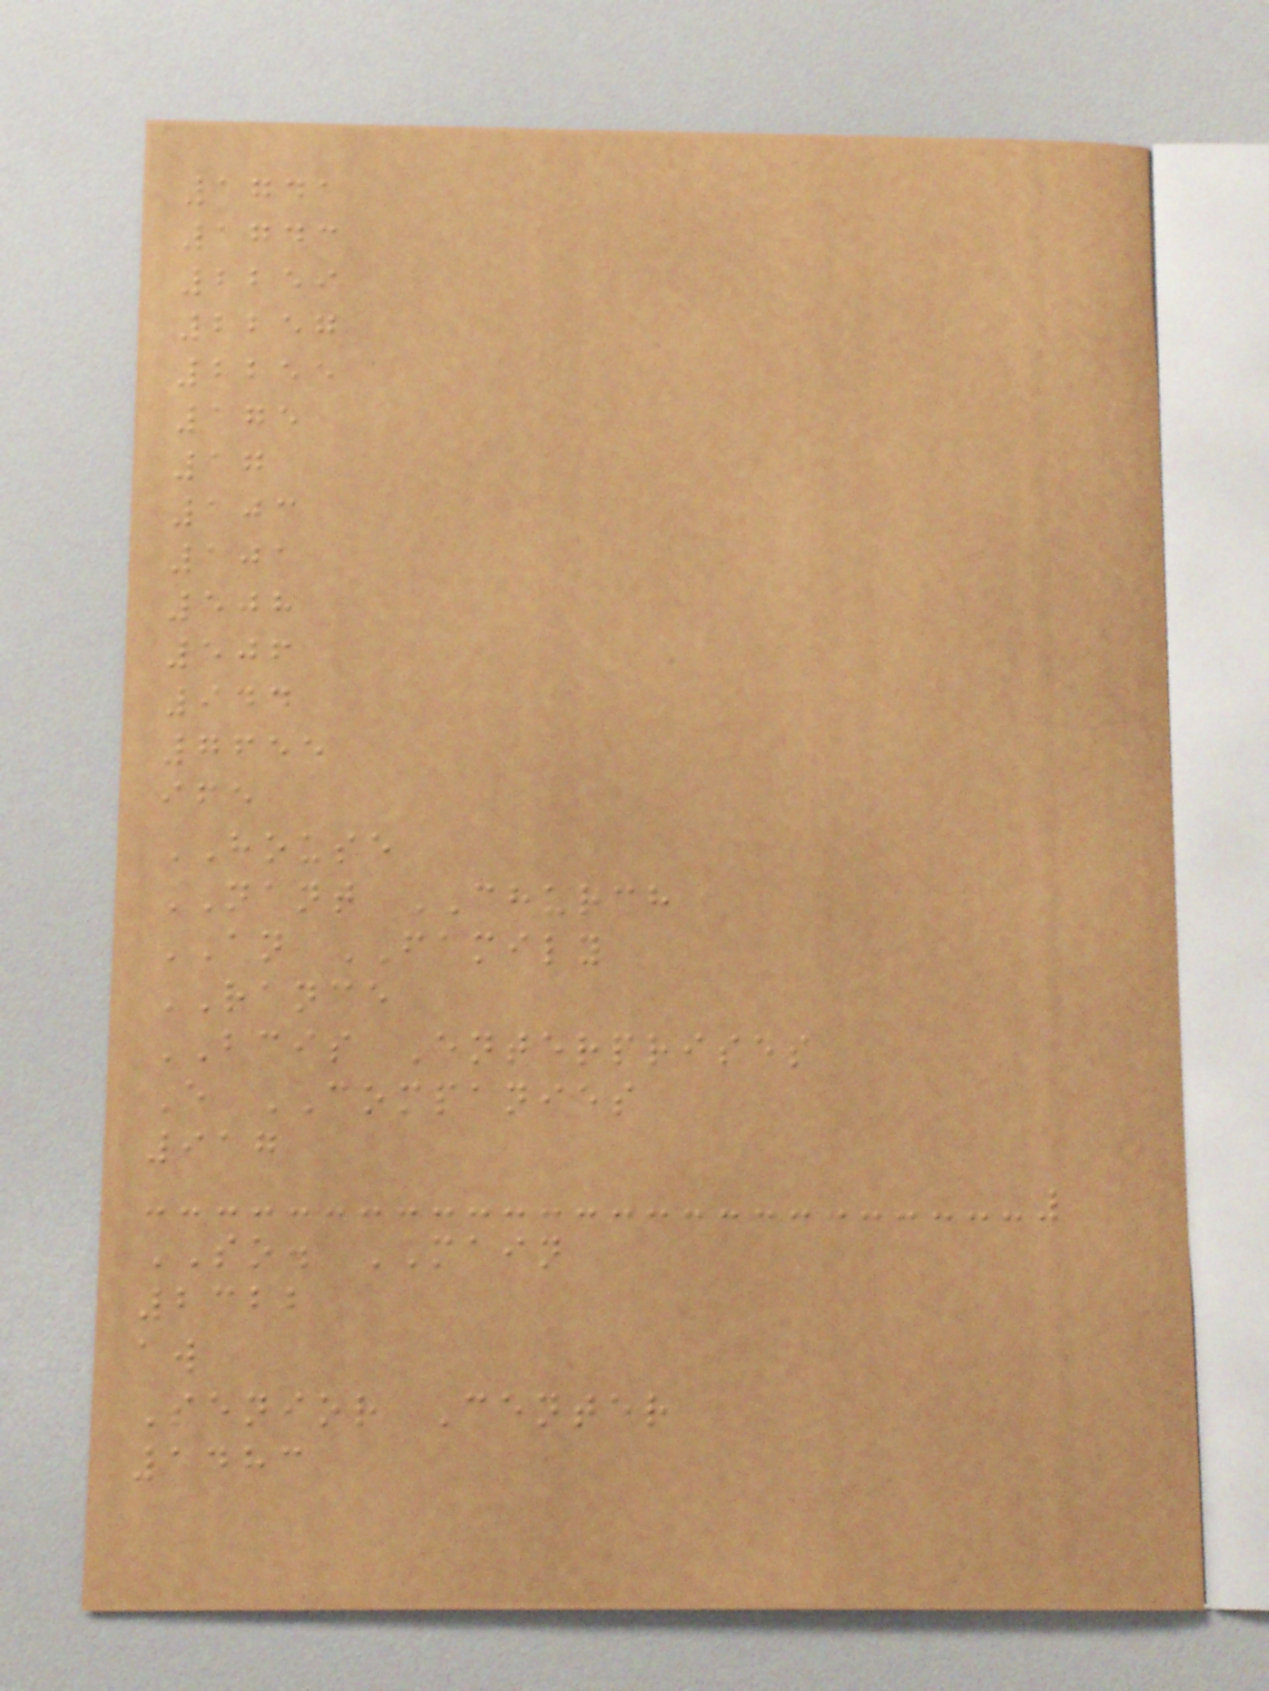1741
1743
2259
2257
2255
175
17
103
101
508
506
944
7655
ife
HOUSE
NANT CHURCH
AN FAMILY
RANCE
BCIS Enterprises
E COMPANIES
917
SO. MAIN
2322
aw
Senior Center
1483
